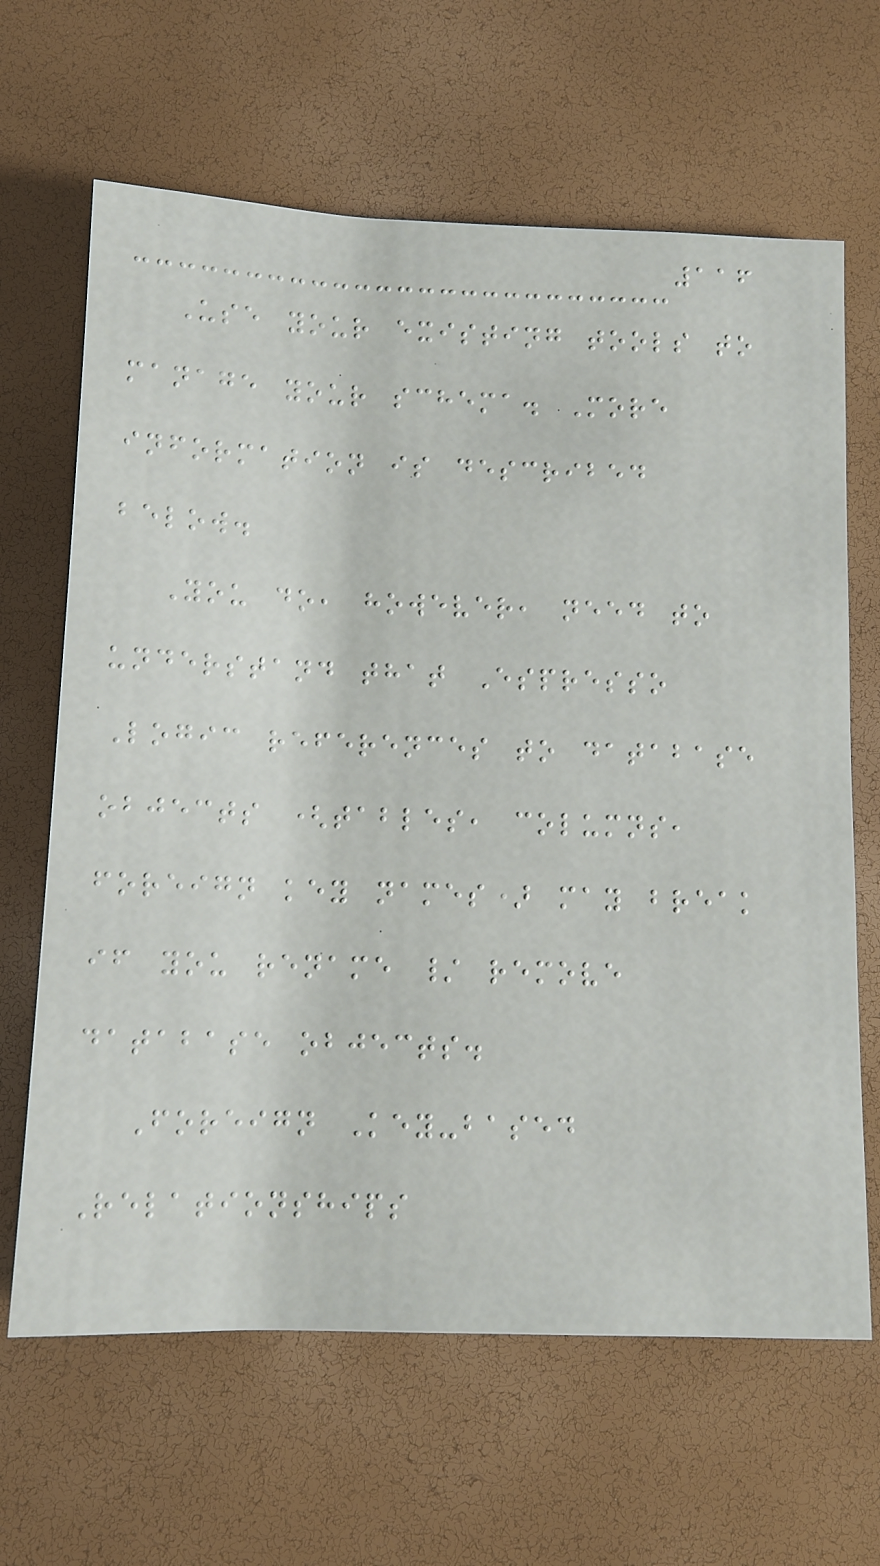116
Use your existing tools to
manage your schema. More
information is described
below.
You do, however, need to
understand that Espresso
Logic references to database
objects (tables, columns,
foreign key names) may break
if you rename / remove
database objects.
Foreign Key-based
Relationships
